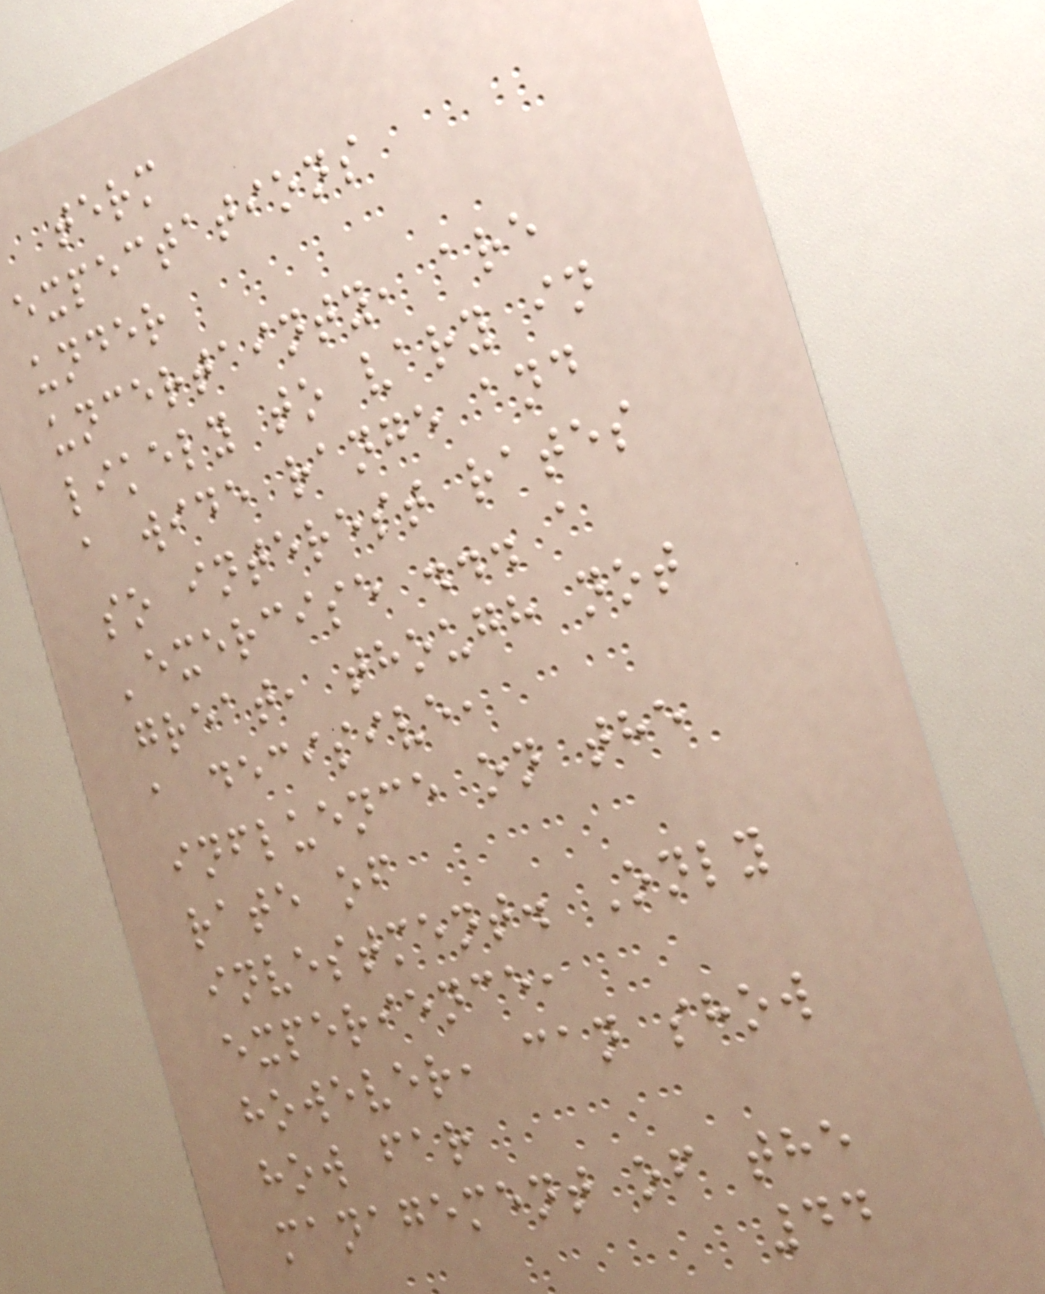term
expectations
under
uncertainty, are
likely to vary in
a wide range and
so interest rates
'exercise ... a
great, though not
a decisive,
influence on the
rate of
investment. Only
experience,
however, can show
how far
management of the
44
